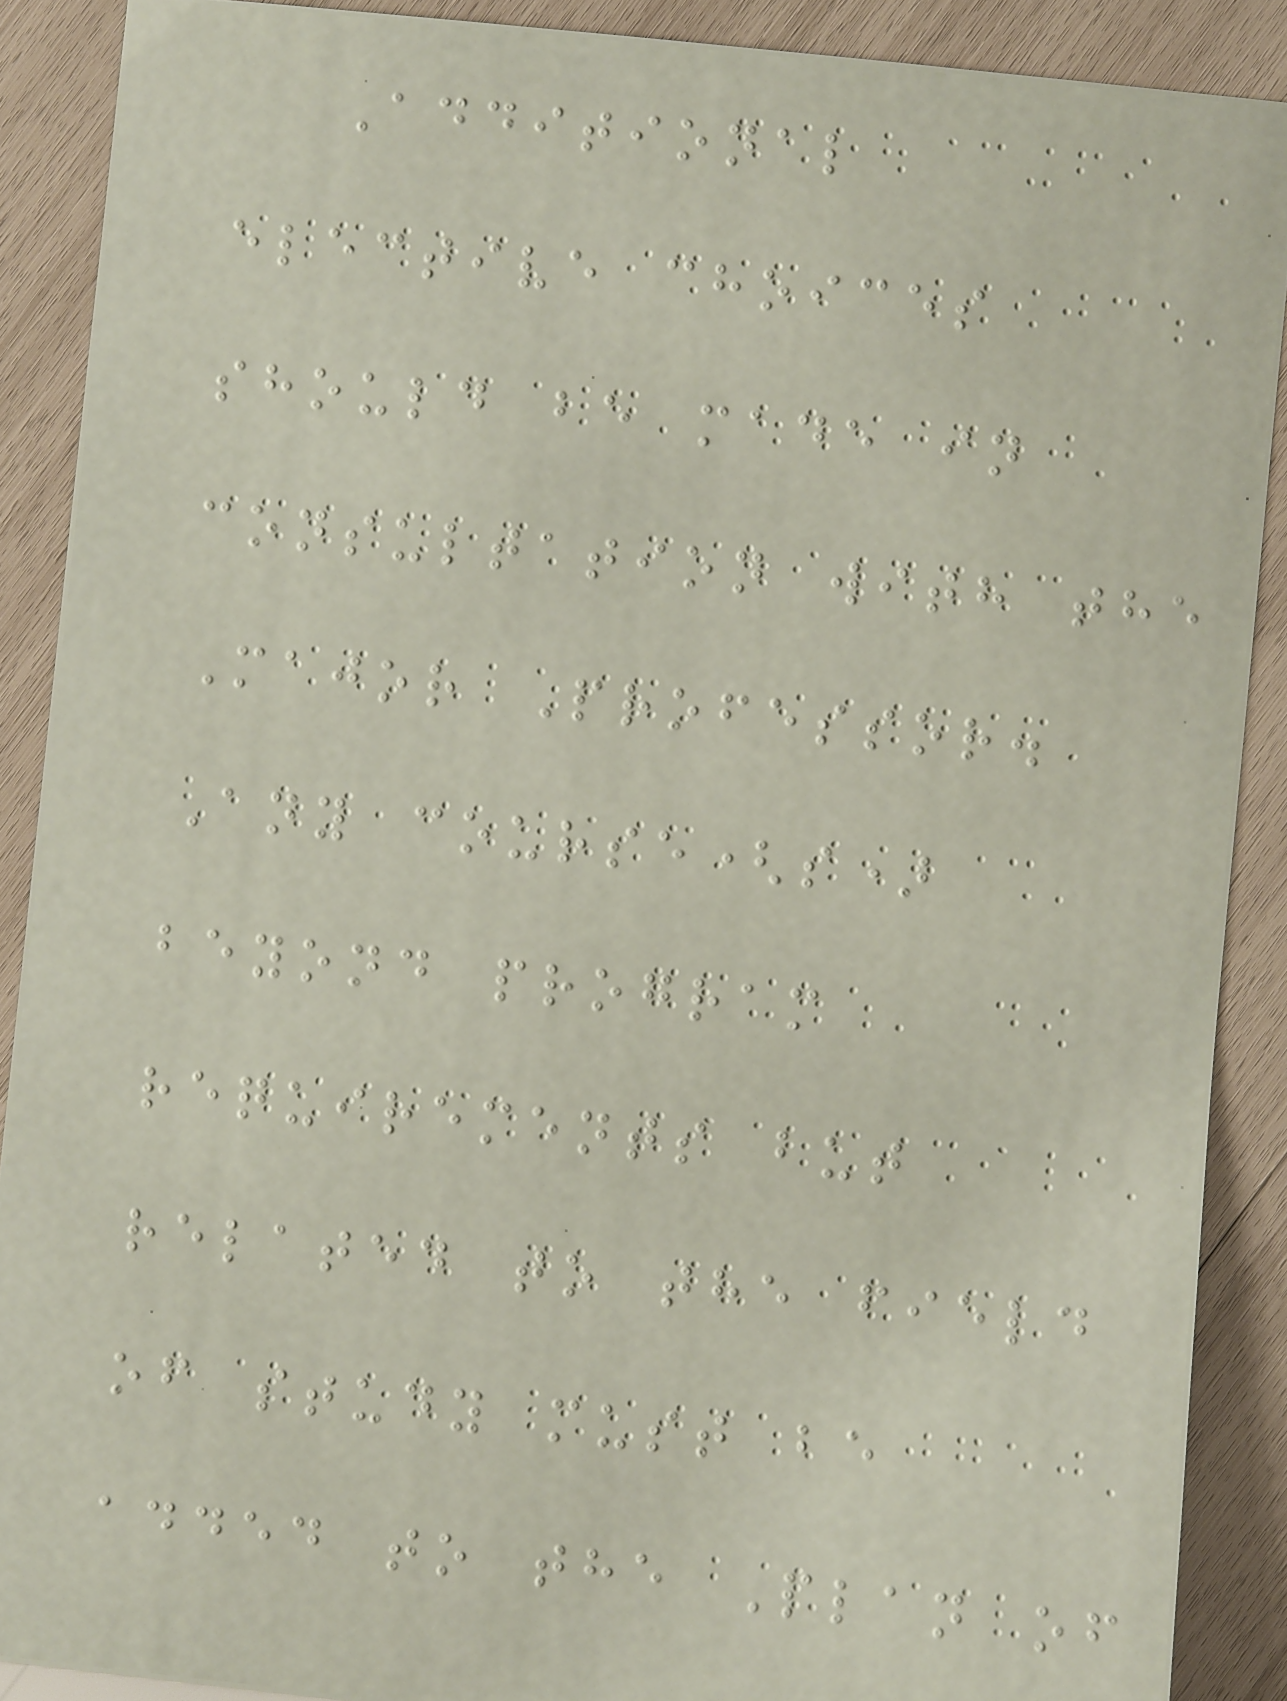Additional
elective choices
should be made in
consultation with the
Major Professor.
Any course(s)
beyond program
requirements but
related to the field
of study must be
added to the Plan of
